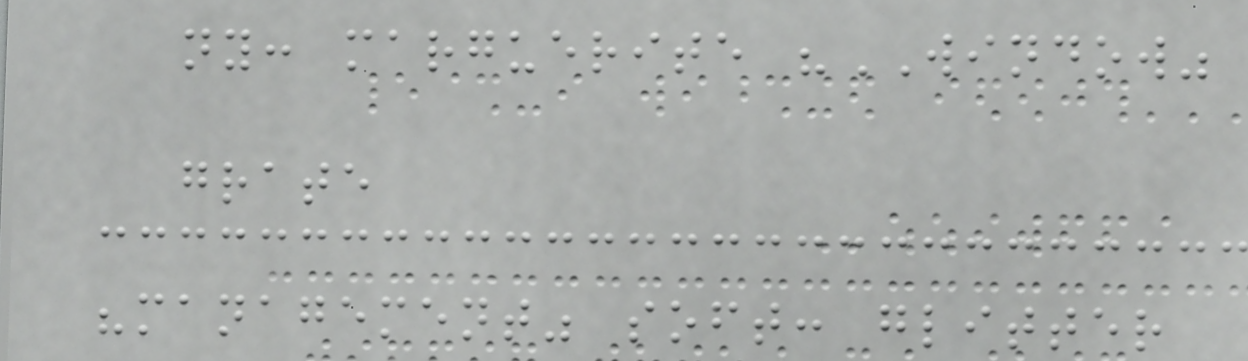ny: marguerite "WINDOW"
grate
"management" soft: glitter
